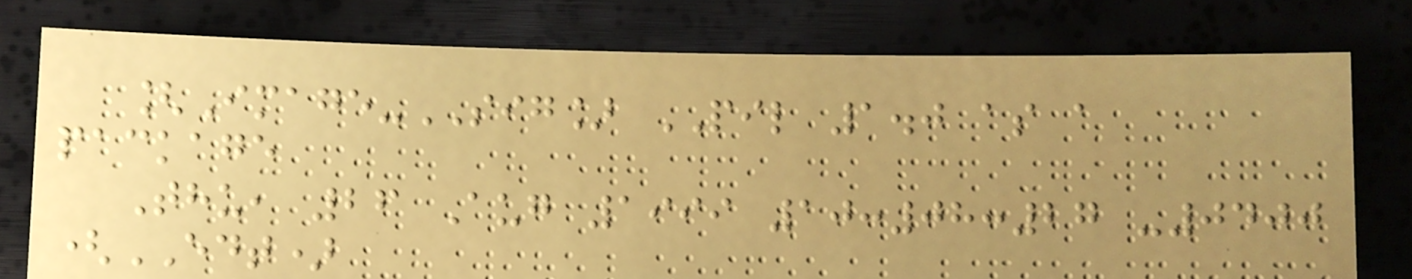[Image-SIG] PIL 1.0 as a
package
Thu, 26 Aug 1999 10:08:27 -0400
(EDT)
